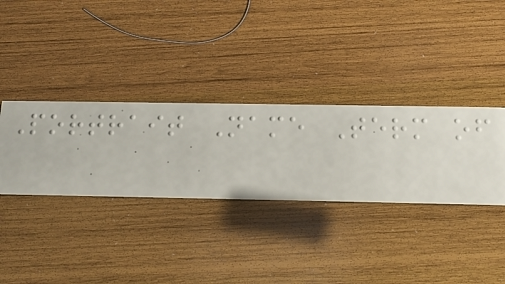Portrait Name Term of
